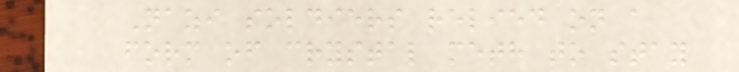Nazi soldiers relied on a
form of crystal meth to stay
